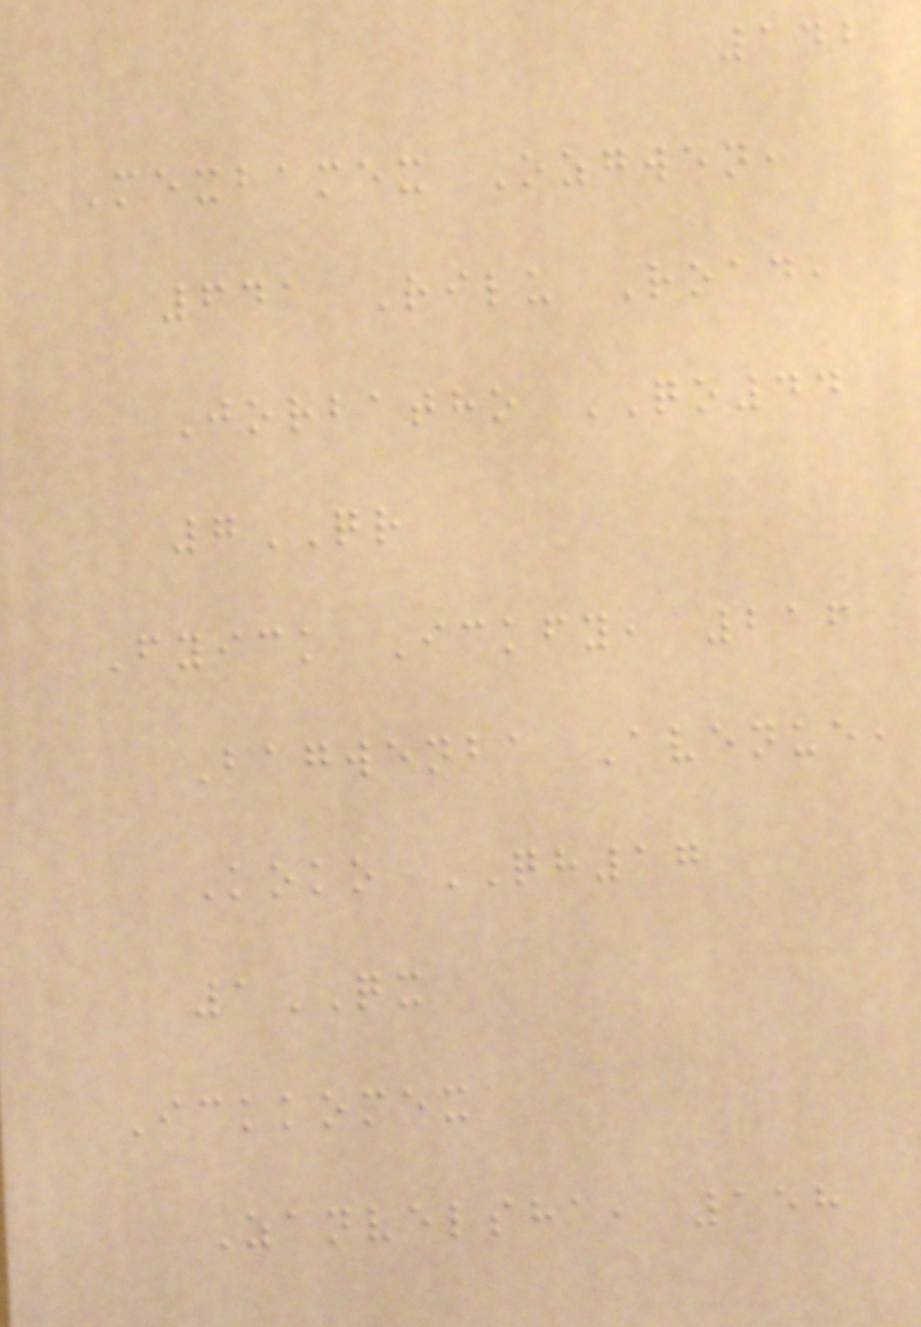142
Mexbamex Ozgwen,
641 Rilu Road,
Jorbatho QO44
7QR
Fyick Ickfy, 216
Bagwenba Avenue,
Koko QH17
1QX
Ickkomex
Zanvelsha, 158
